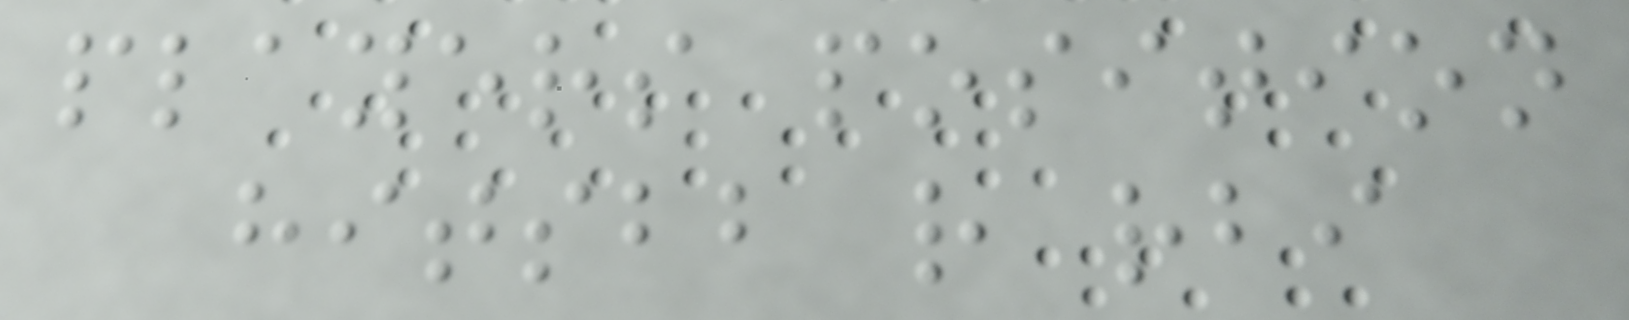players position
hitsbb r rbi
